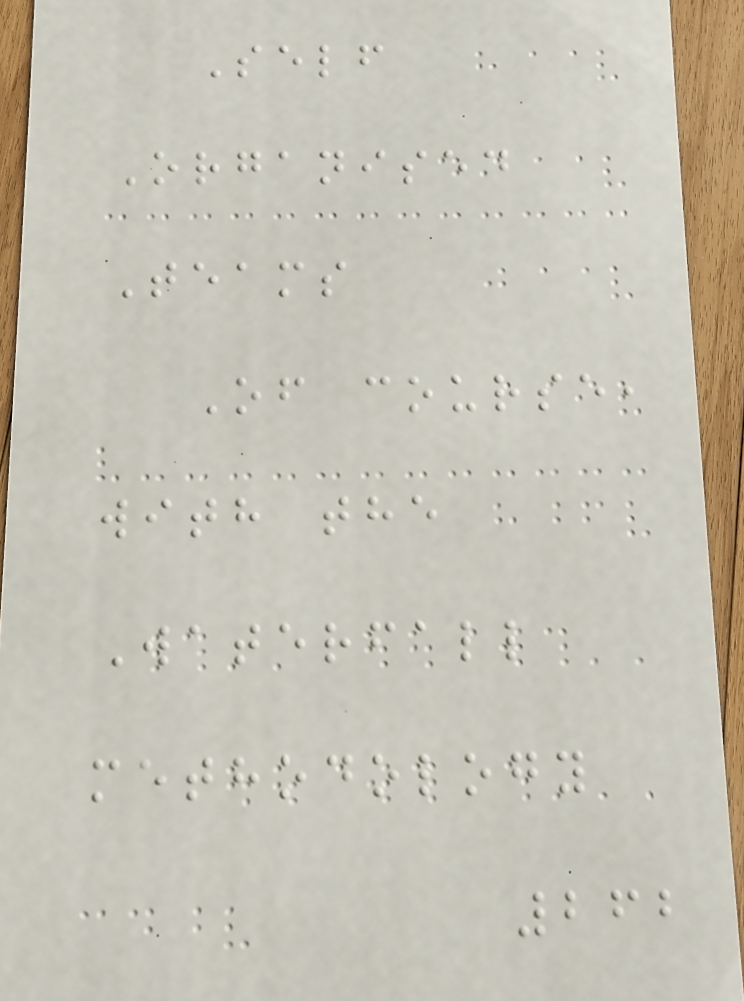Self
Organised
Teams
Of course,
with the
Waterfall
methodology
262
